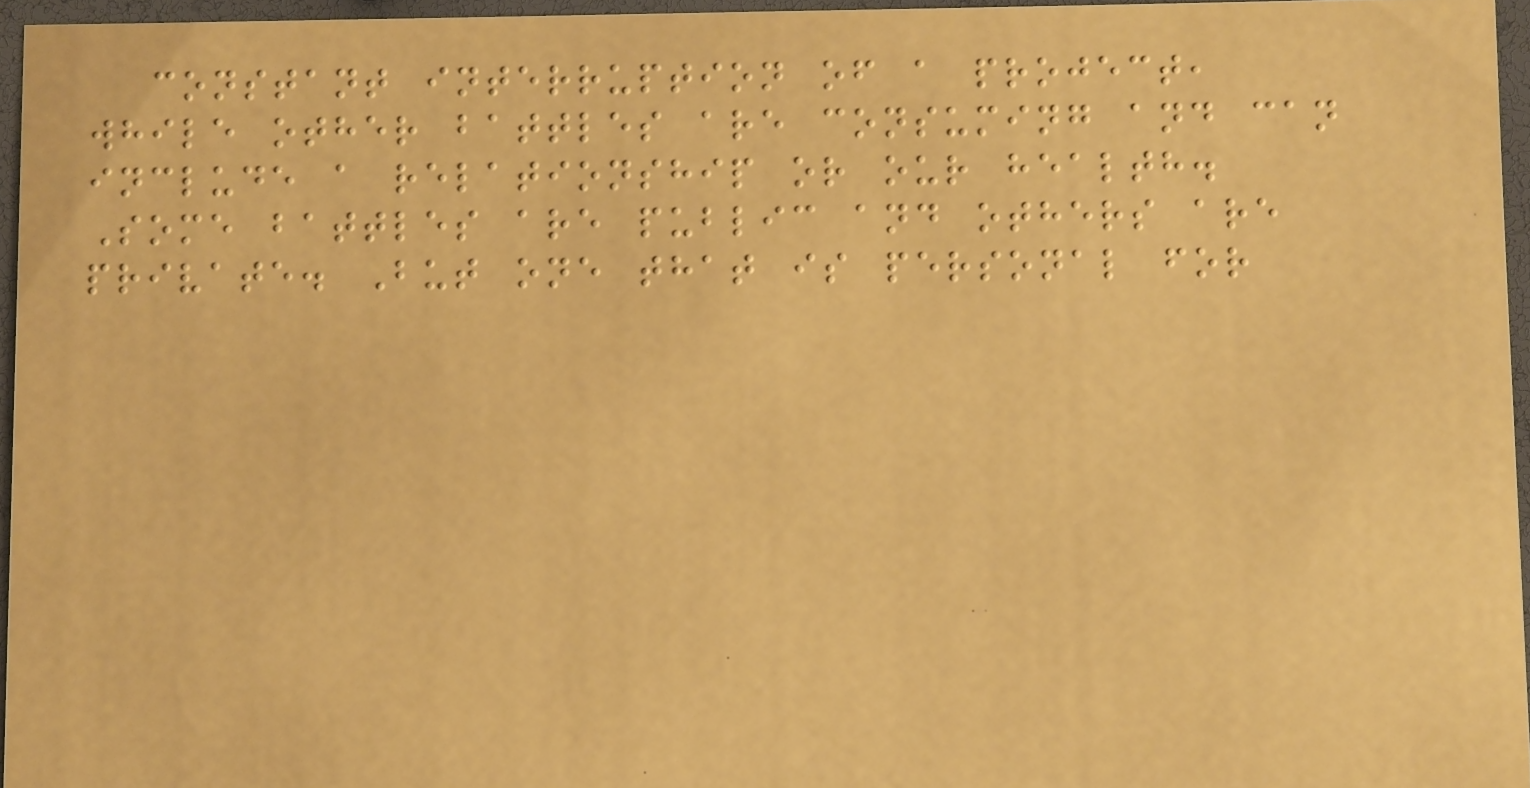constant interruption of a project,
while other battles are consuming and can
include a relationship or our health.
Some battles are public and others are
private. But one that is personal for
